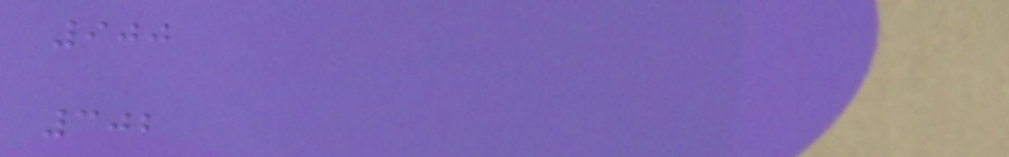900
302
